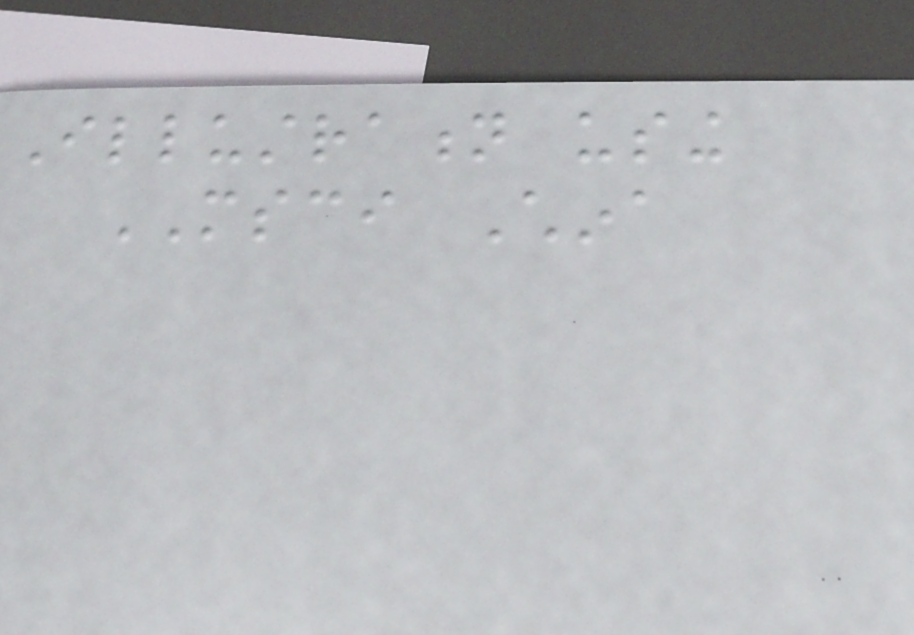Illustration using
MSCI China
